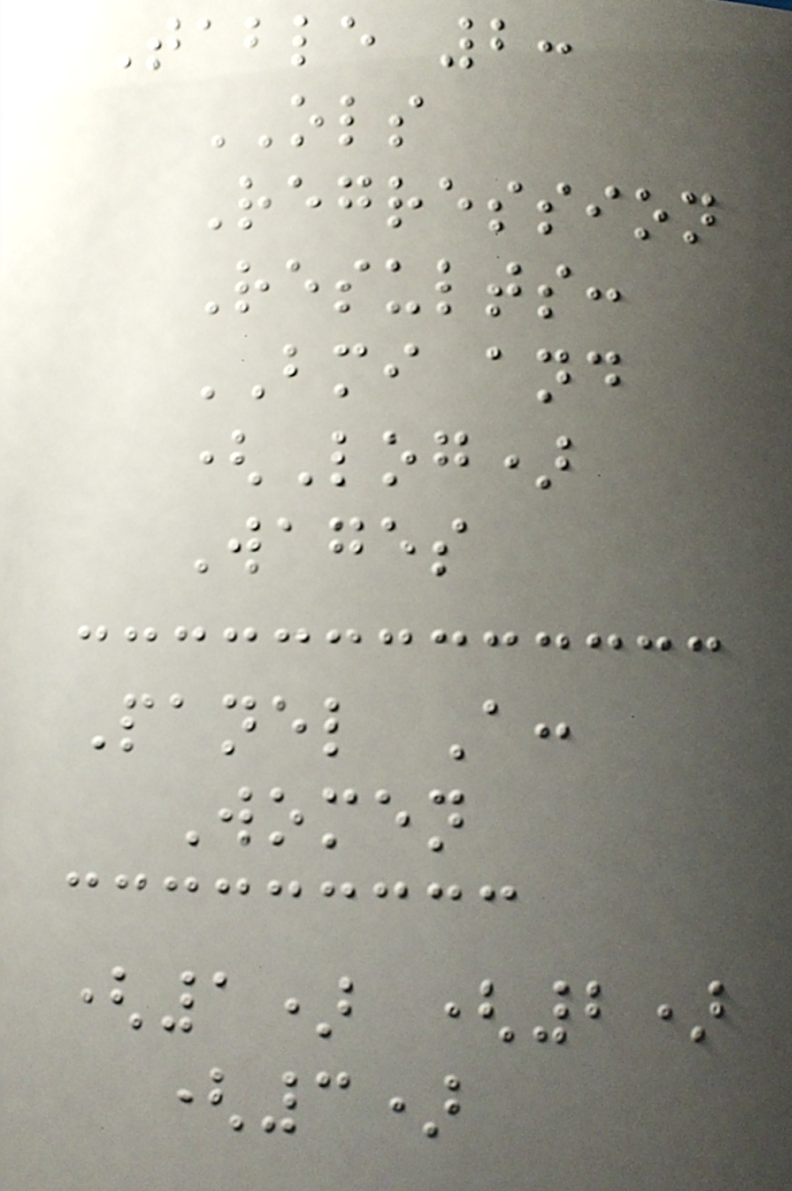Table 2:
OLS
Regression
Results:
BMI and
(Log)
Wages
Panel A:
Women
(1) (2)
(3)
